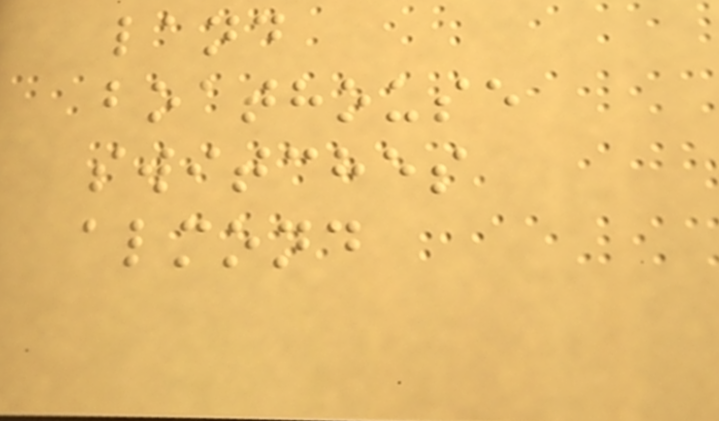land
boathouse
switches
almond
